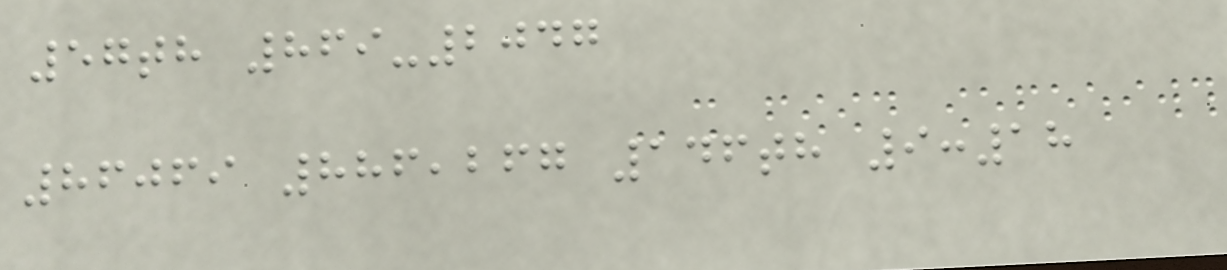57th 869-2047
86069 886,267 146th 9:18
